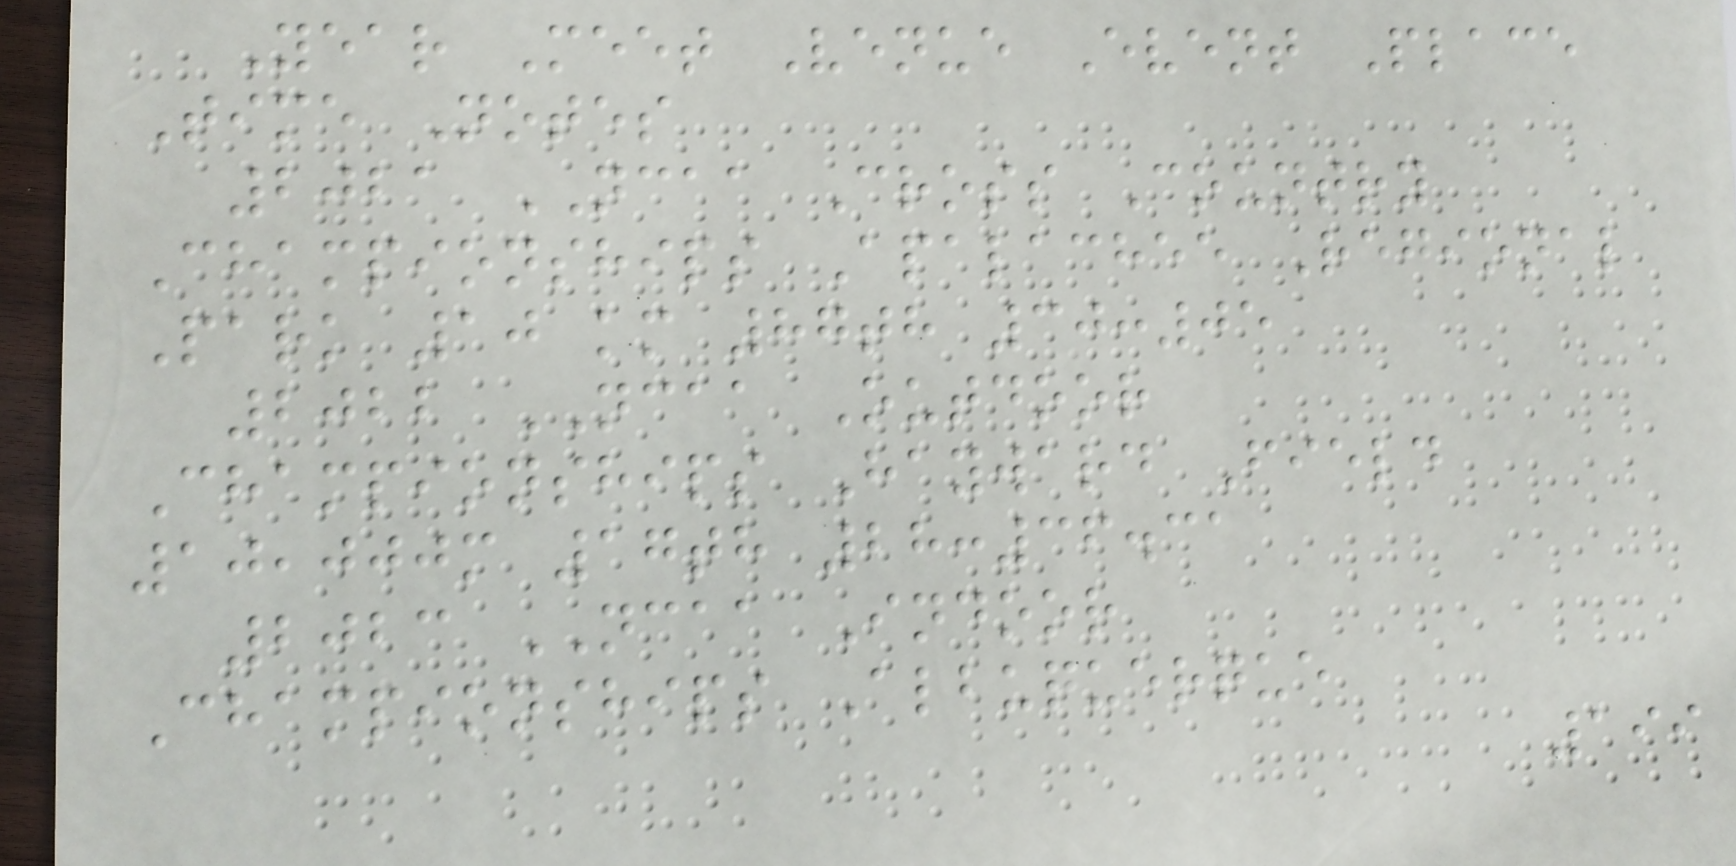Year Meet Venue Event Place
Time Notes
2021 NCAA Cross Country
Championships Apalachee Regional
Park 10 km 87th 30:05
2022 NCAA Outdoor
Championships Hayward Field
10,000m 17th 28:36.31
2023 NCAA Indoor
Championships Albuquerque
199
